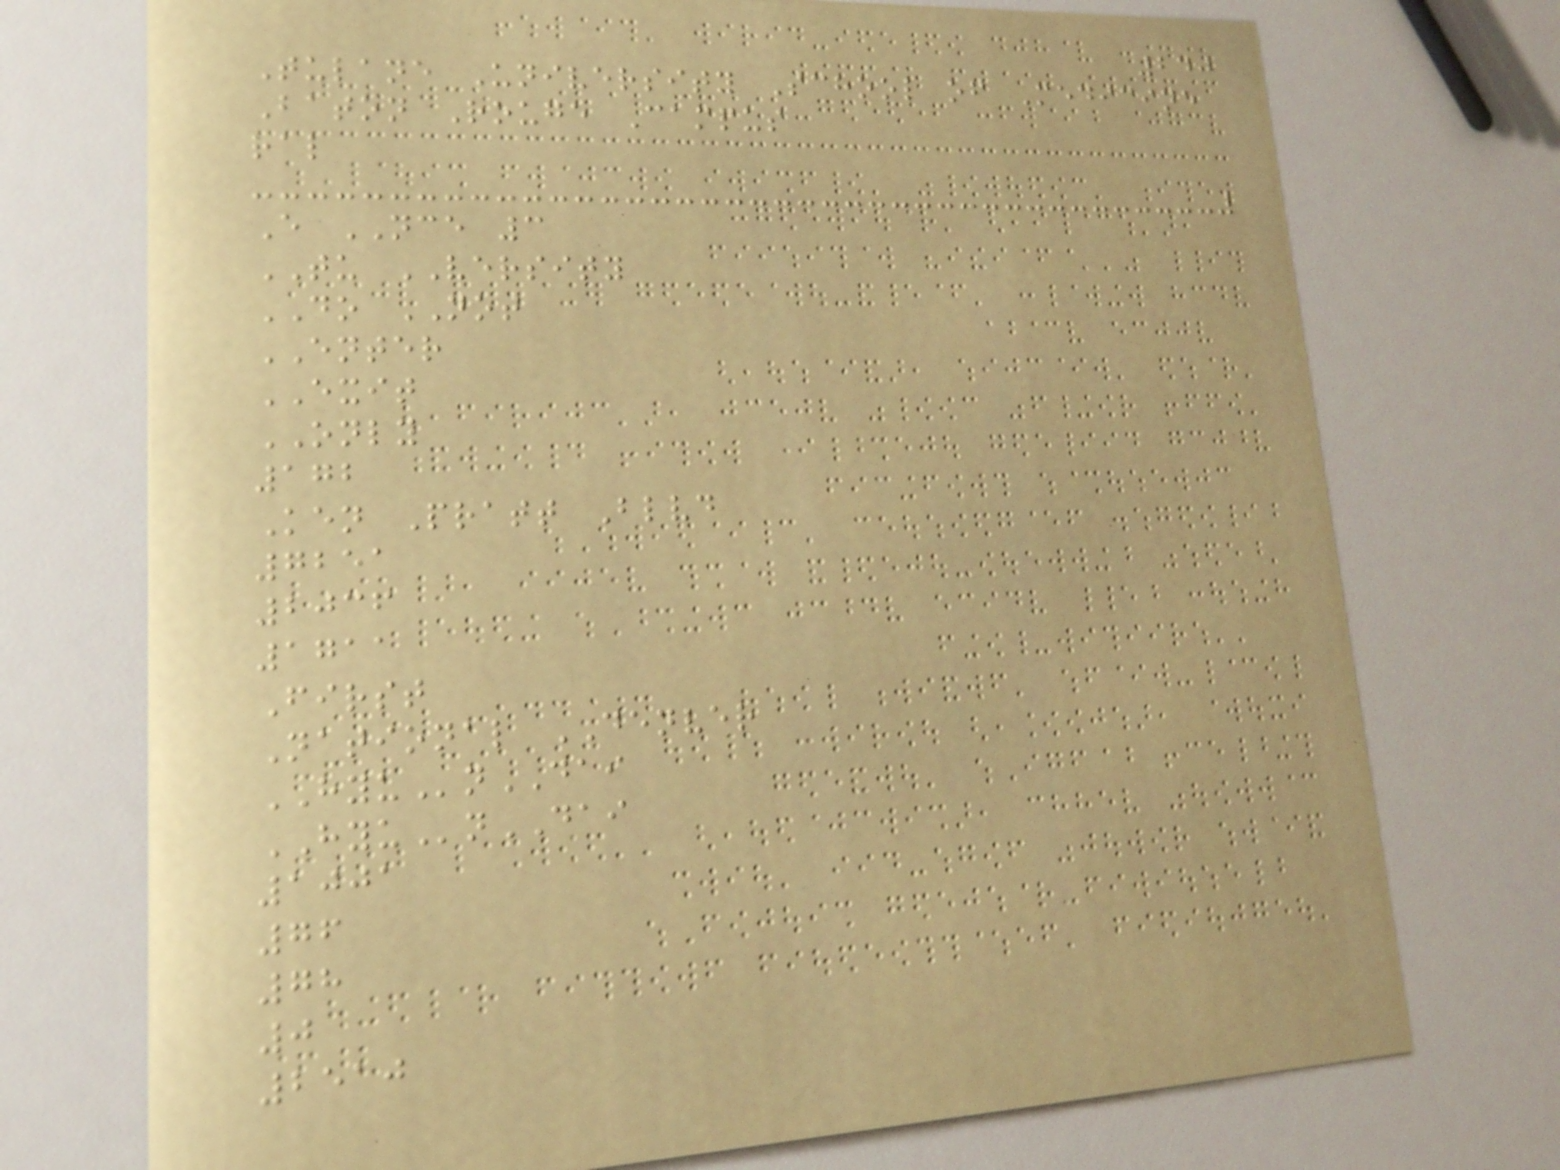240
Tulane University School of Medicine
Baton Rouge Campus
ral
E NCE 3
TU VERSITY
DO NOT
ENTER
EXIT
ONLY
172
Ken Pratt Blvd
7251
2036
1711
First
National DENVER
HYUnDAI
HYUnDAI
1001
76
78
0
2510
